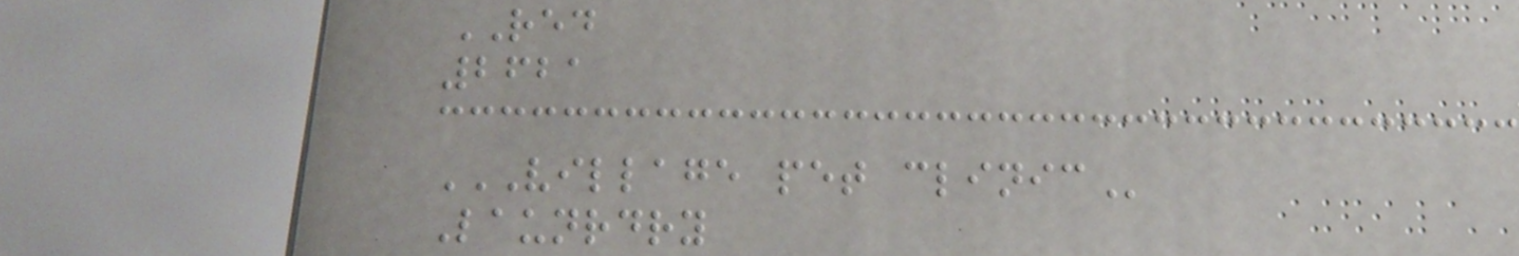RED
2621
VILLAGE PET CLINIC
Launrdry
